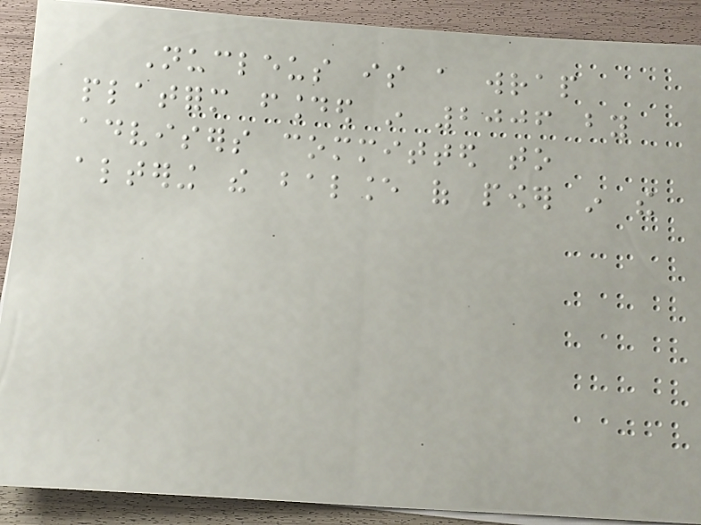Nucleus is a wrap
platform founded in 2006 by
advisers committed to
altering the balance of power in the
